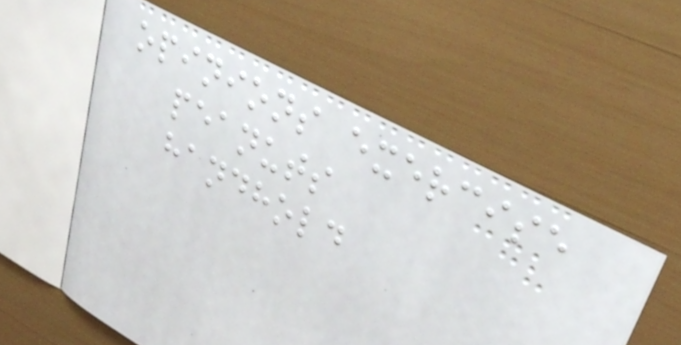opinions exercise
peanuts
handhold
